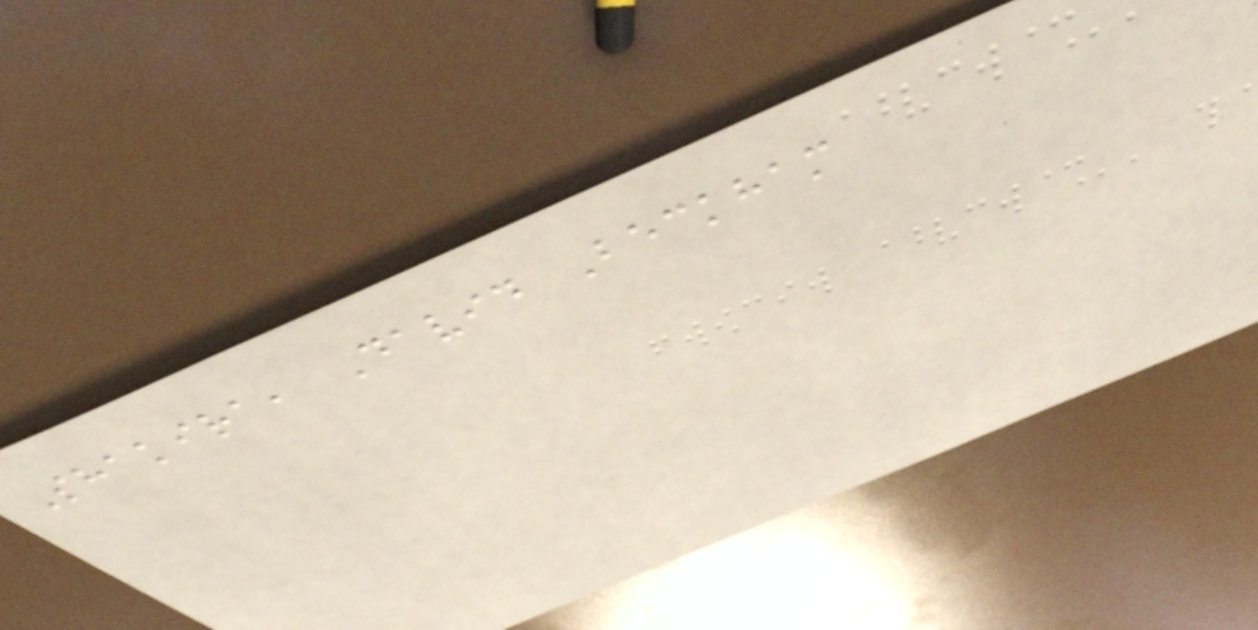Shakira, David Beckham
